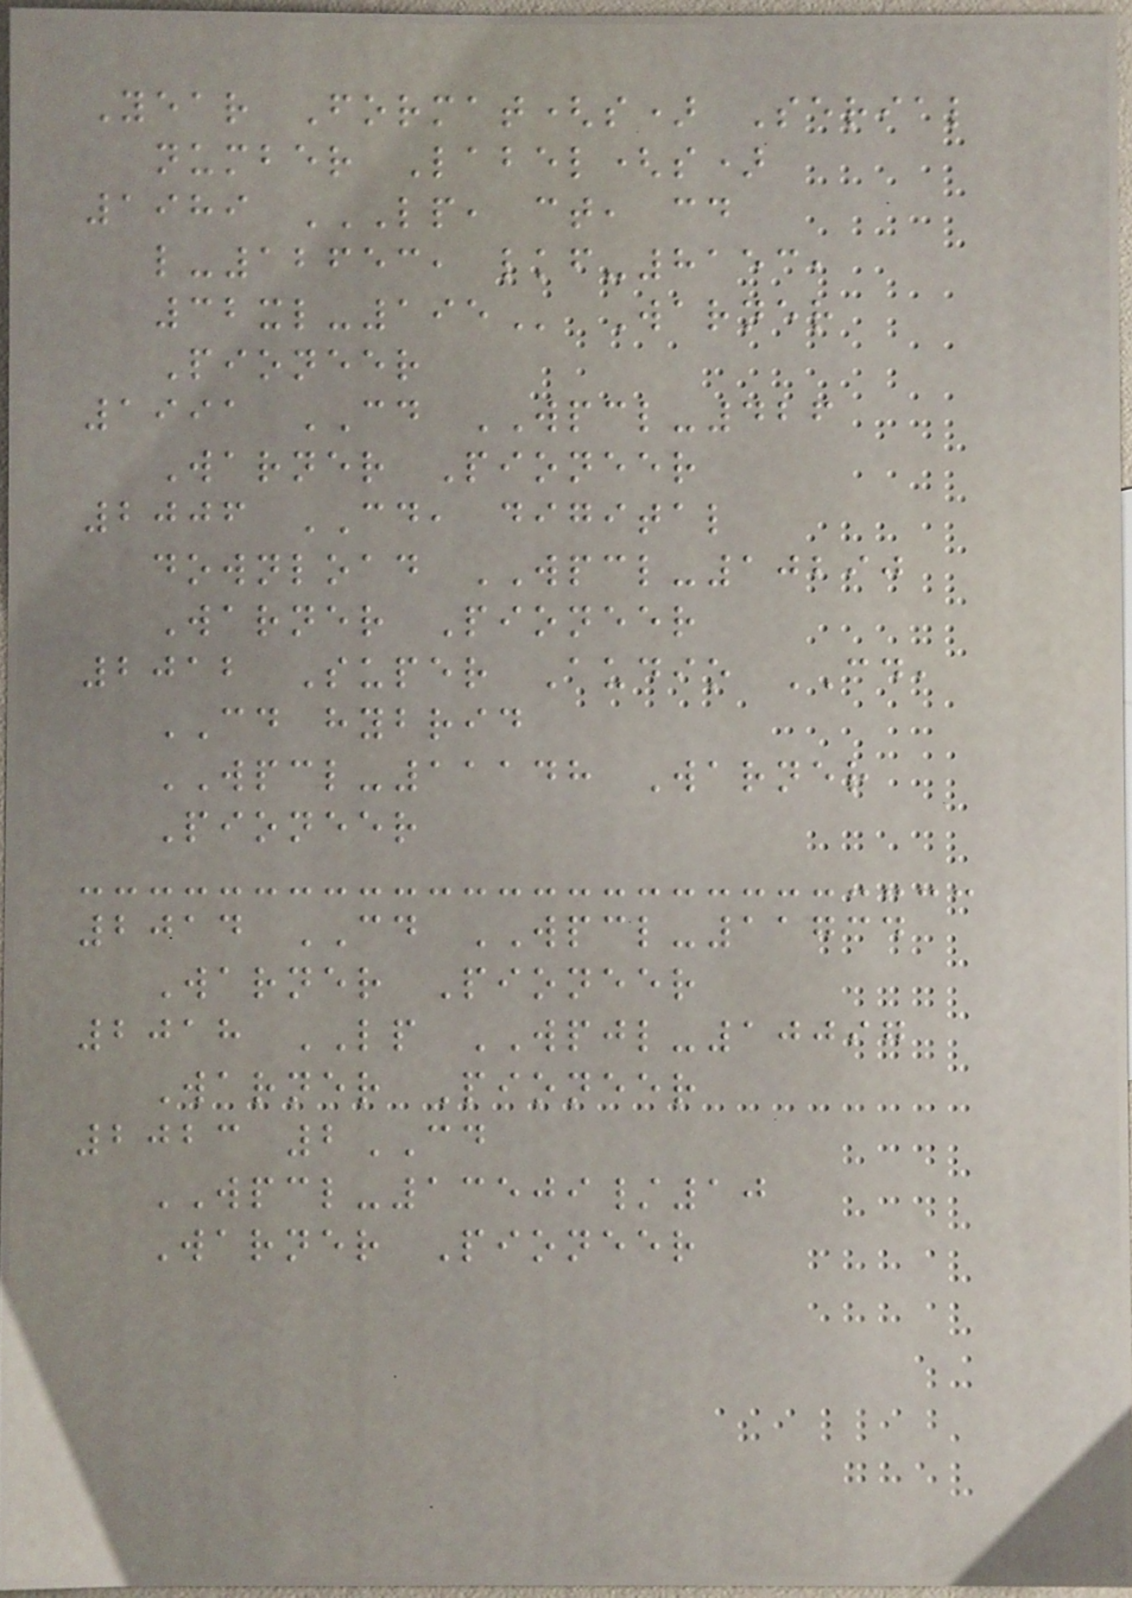Year Format(s) Serial
number Label(s)
1989 LP, CT, CD
L-12653, LKF-8153,
32XL-195 Warner
Pioneer
1991 CD WPCL-426
Warner Pioneer
2006 CD, digital
download WPCL-10290
Warner Pioneer
2012 Super Audio CD,
CD hybrid
WPCL-11148 Warner
Pioneer
2014 CD WPCL-11734
Warner Pioneer
2018 LP WPJL-10097
Warner Pioneer
2023 2CD
WPCL-13509/10
Warner Pioneer
